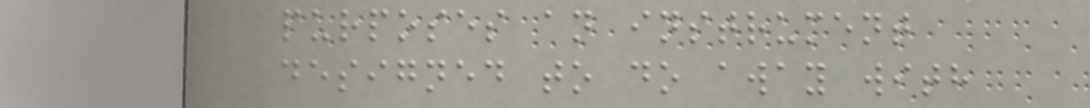purposes an instrument
designed to do away with
